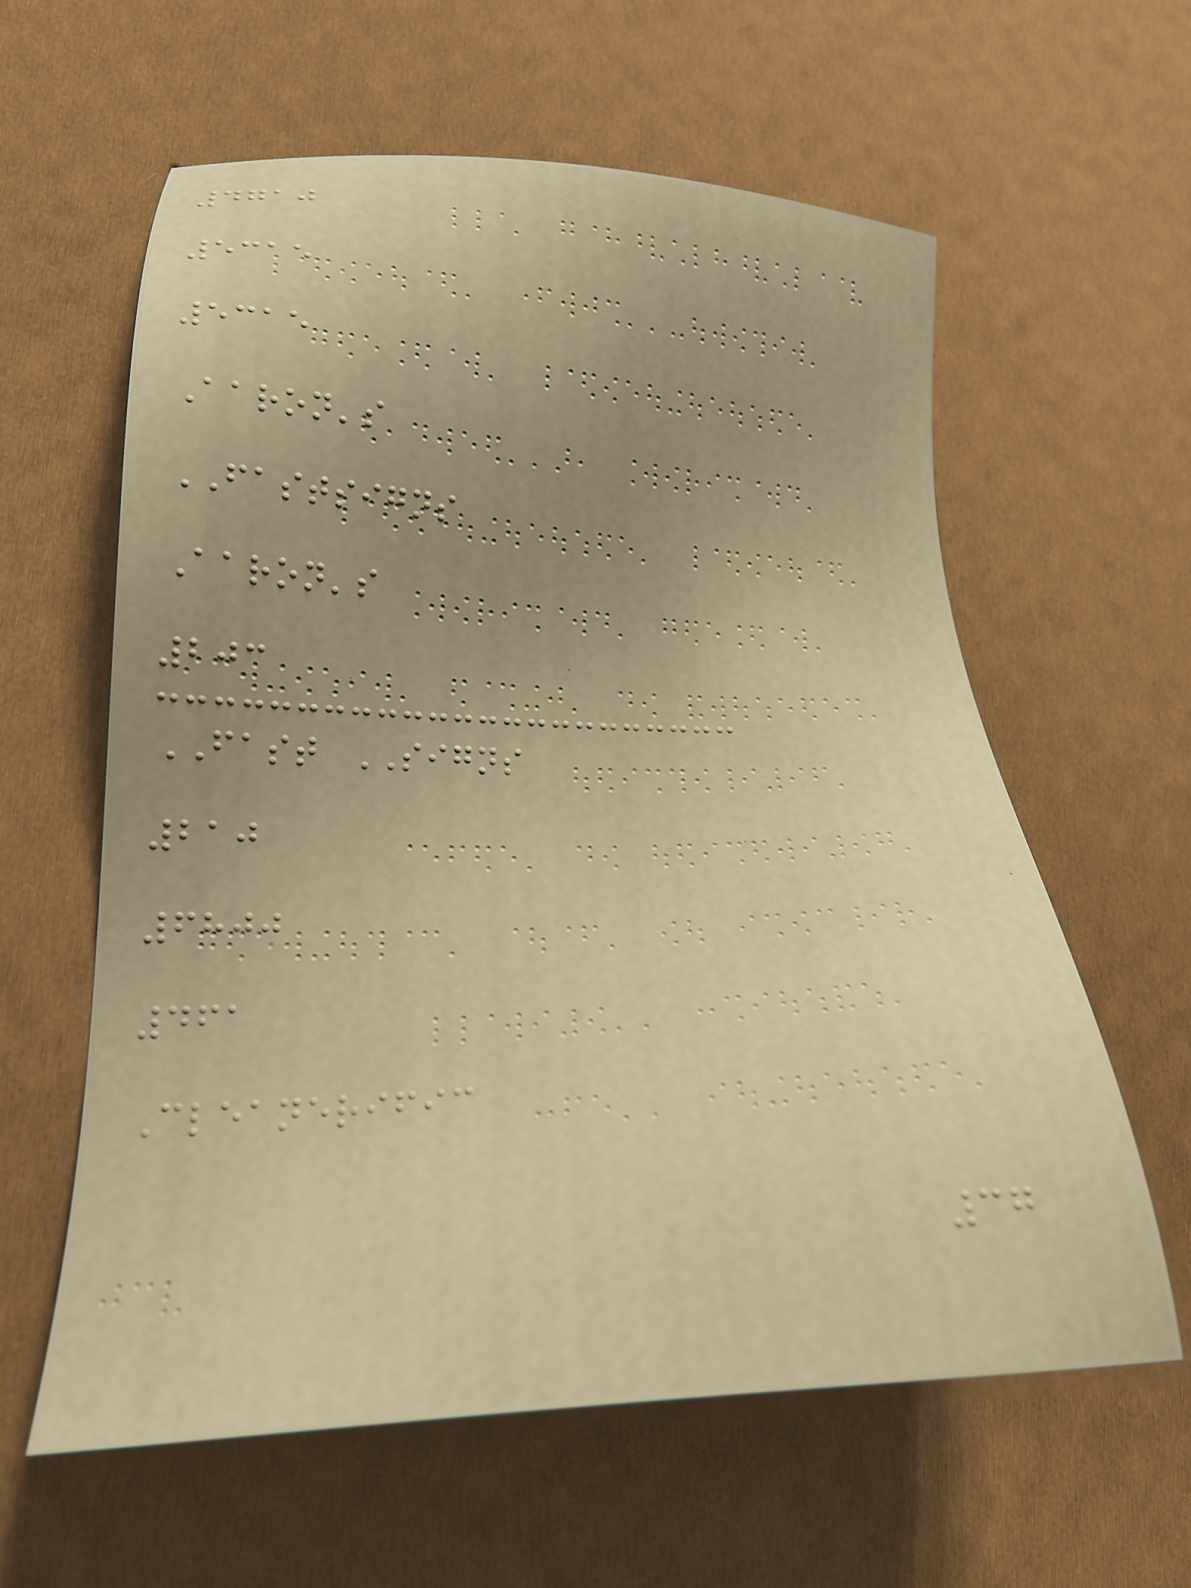4710
5315
5315
Aaron's
FASTSIGNS
Aaron's
203
FAST SIGNS
210
6800
461
Cleanerific
37
